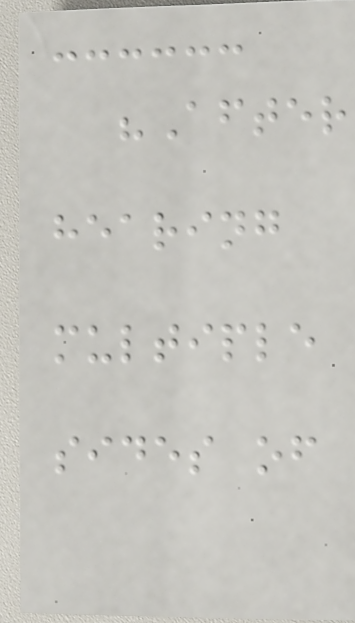"After
hearing
multiple
sides of
